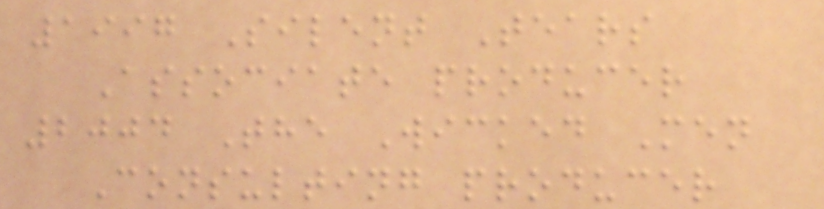1997 Silent Tears
Associate producer
2004 The Wicked Men
Consulting producer
